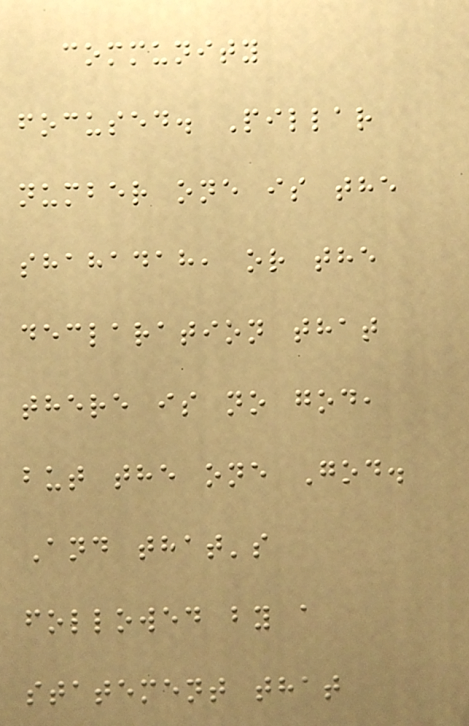community
focused. Pillar
number one is the
shahadah, or the
declaration that
there is no god,
but the one God.
And that's
followed by a
statement that
